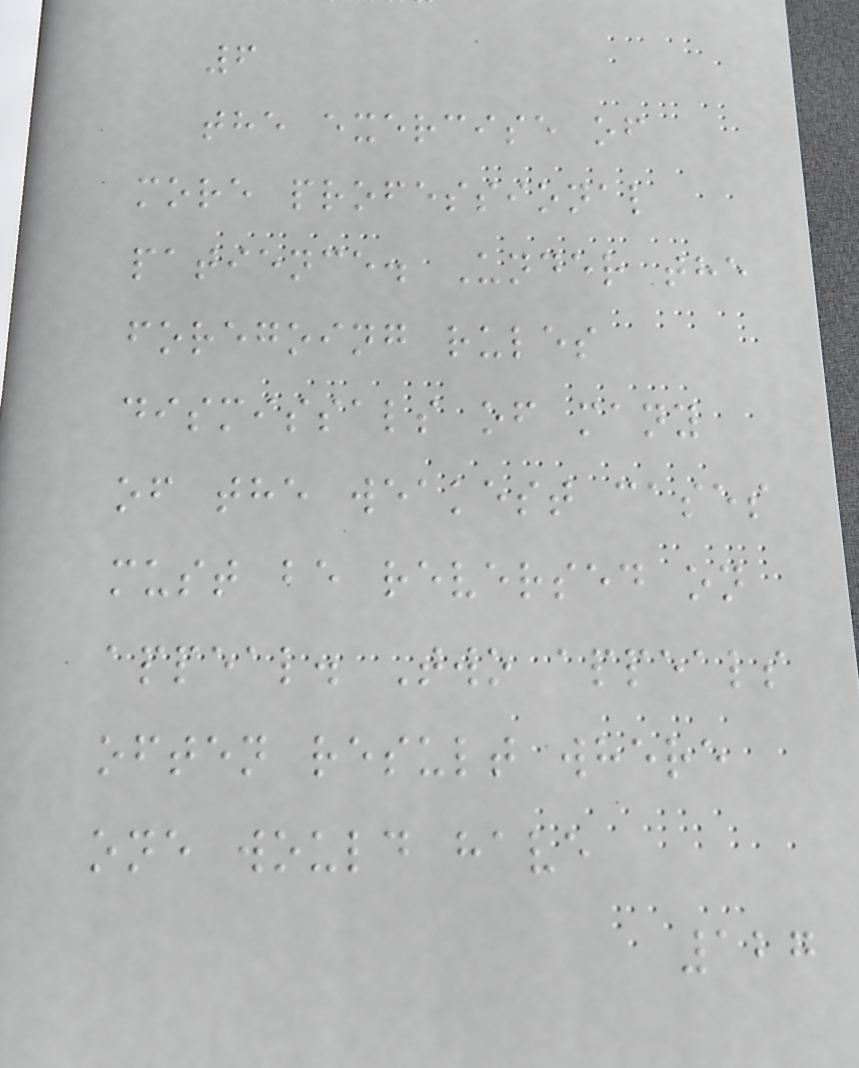6
the exercise of
more professional
patience. Under the
foregoing rules
dismissals of many
of the weakest cases
must be reversed on
appeal. Two appeals
often result where
one would have
127
